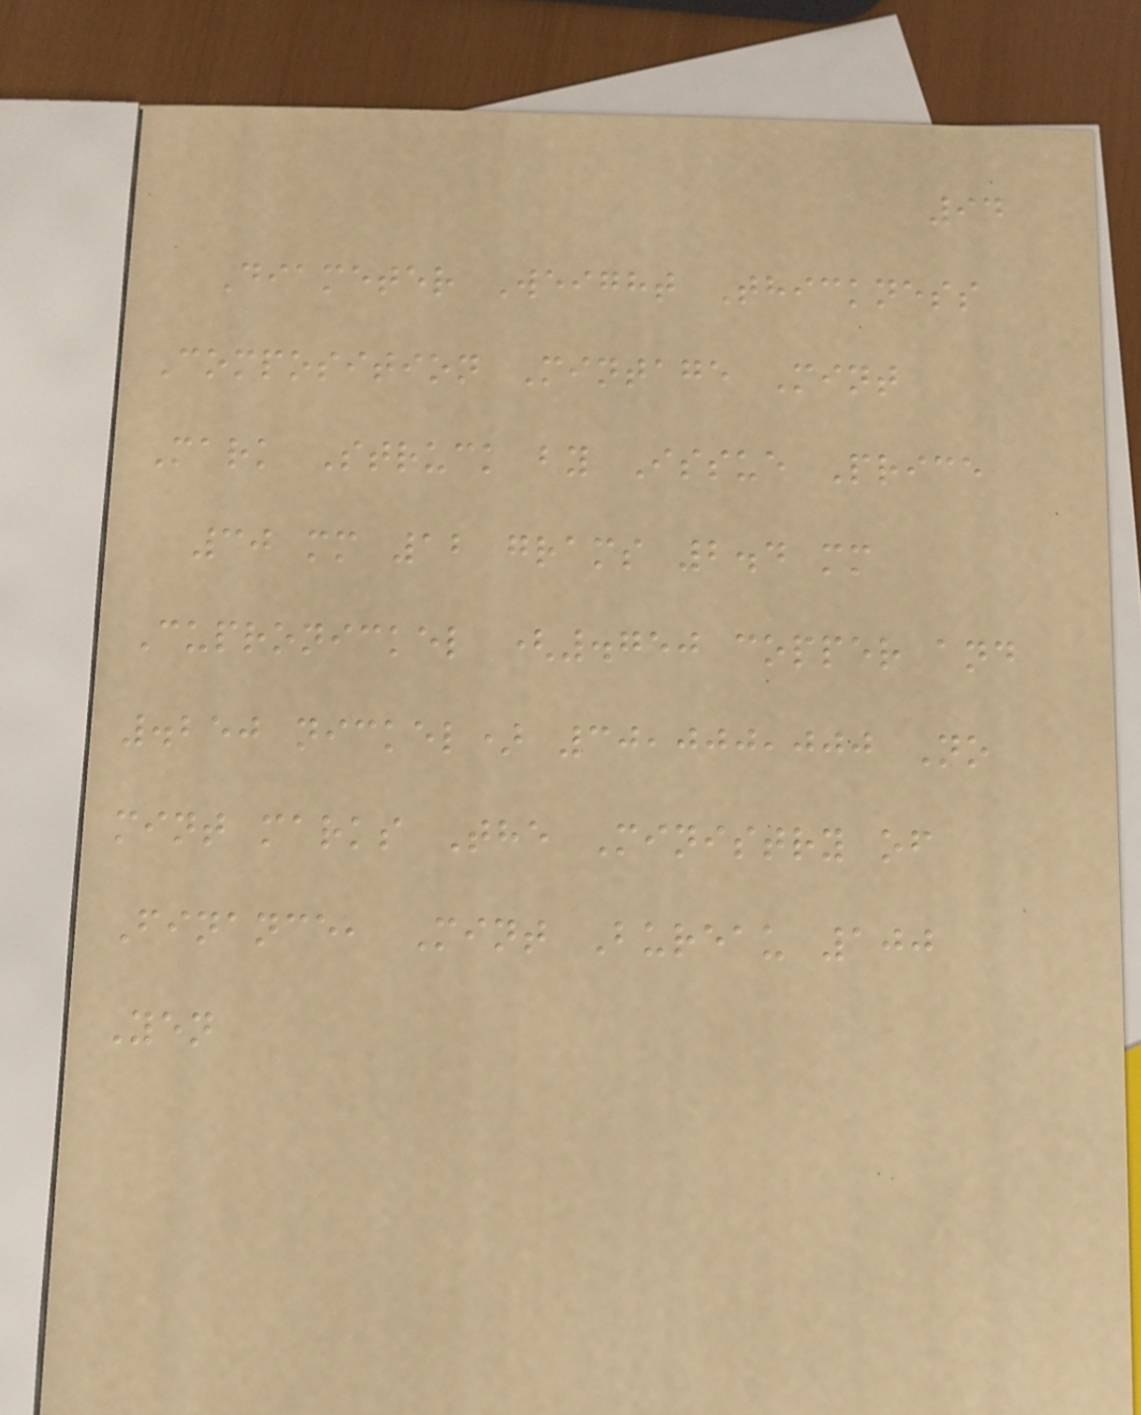94
Diameter Weight Thickness
Composition Mintage Mint
Mark Struck by Issue Price
30 mm 12 grams 2.4 mm
Cupronickel (.750 copper and
.250 nickel) 30,000,000 No
mint marks The Ministry of
Finance, Mint Bureau 100
Yen
